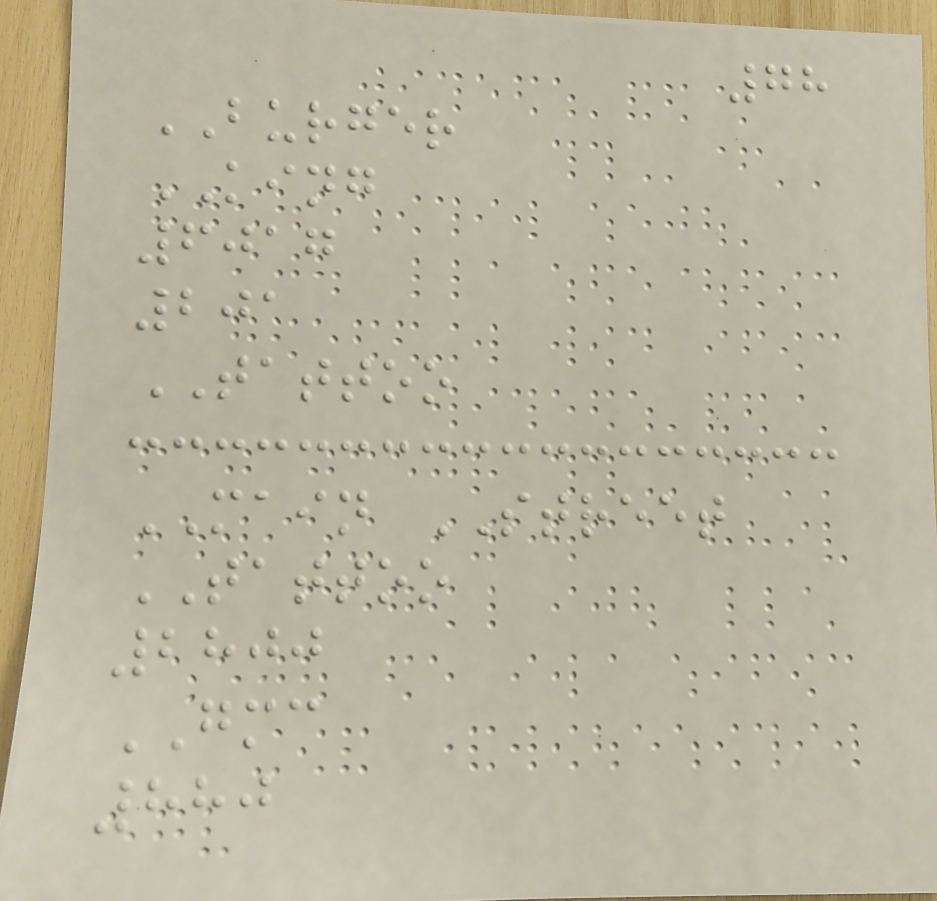78
BURGER
KING
6017
201
TATTOO
MAIN STREET
TATTOO
2800
GMC
880
